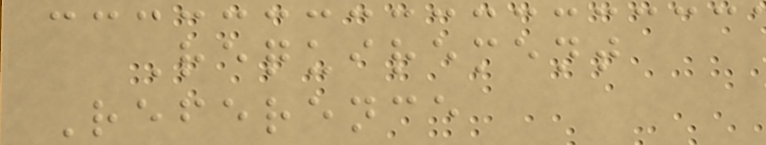Requirement
Reference
